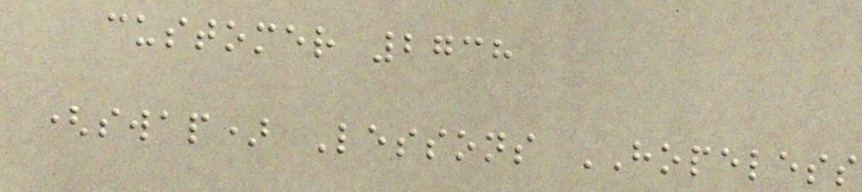customer 2738
(swap) Lessons HOPELESS
